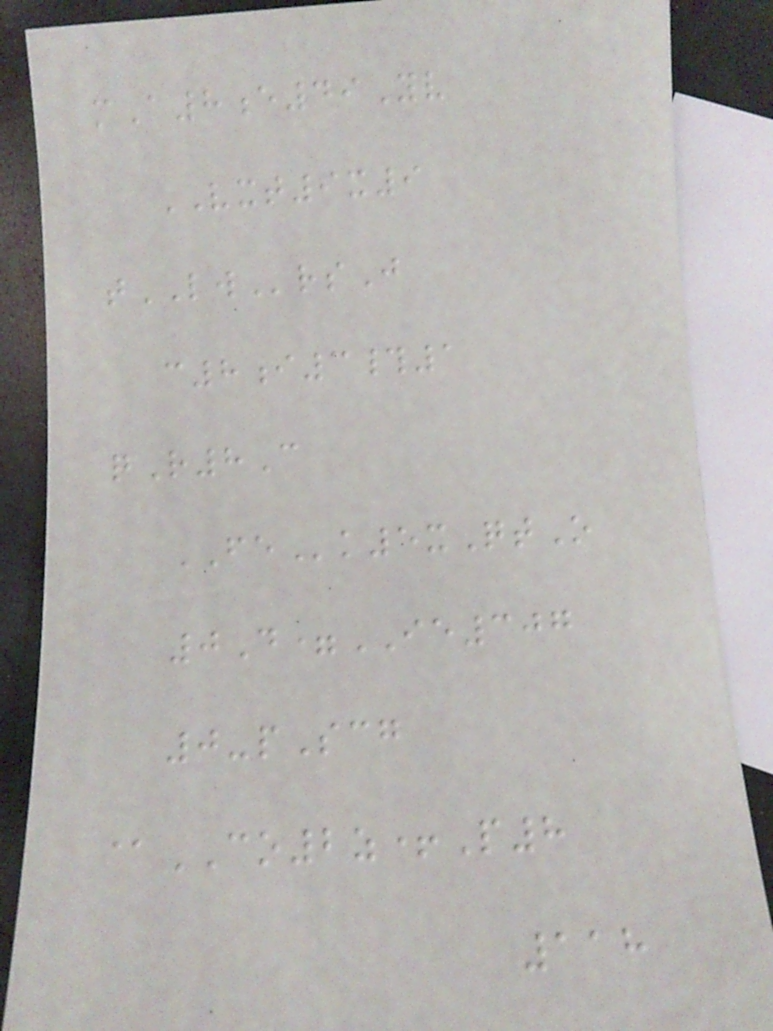mA8e49Yv
VXT9x9
tLWrsJ
c8i3#1
qR8C
FEk5xQtO
0D=IE307
0-pScg
@CO2z+P8
118
